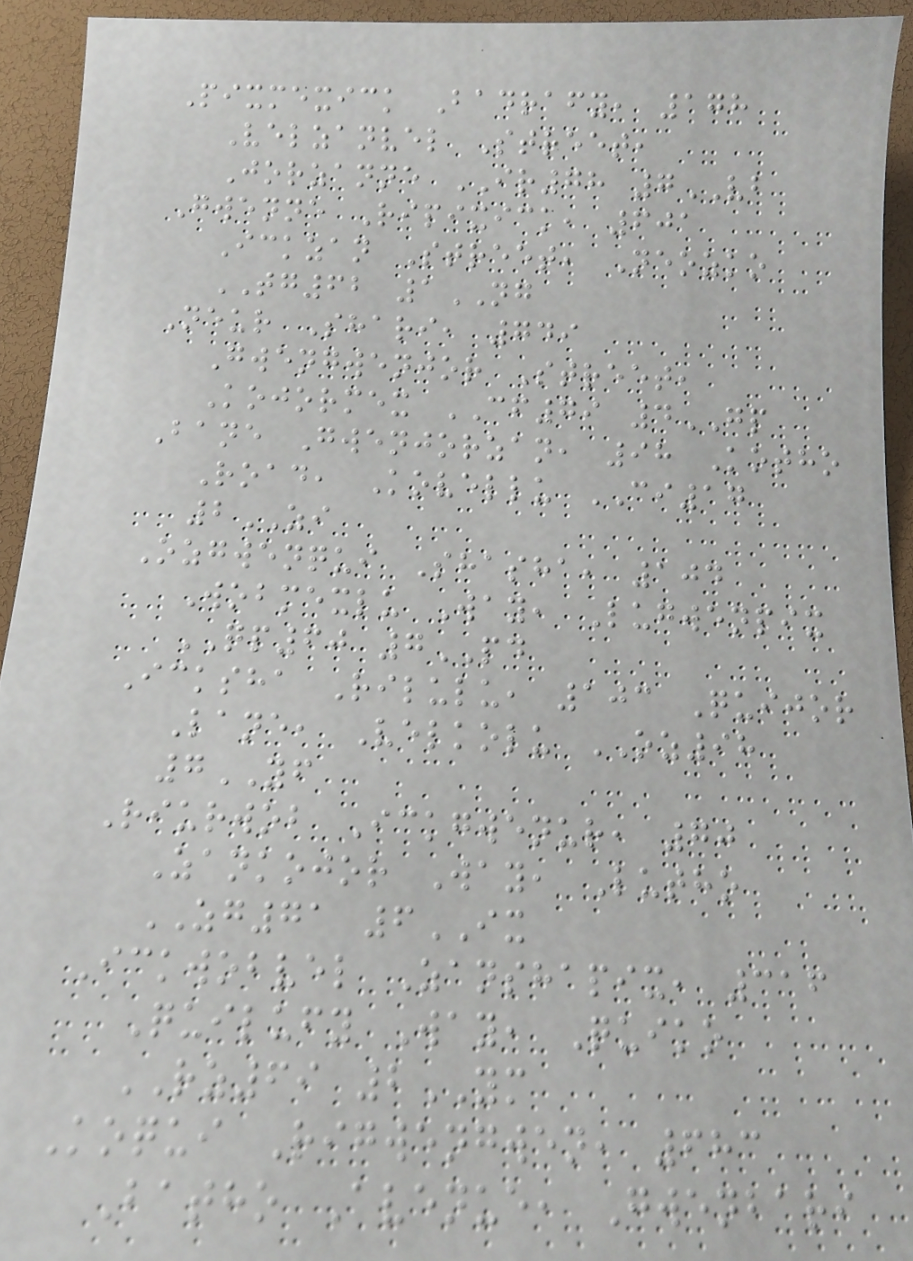Pixmexick Badrafy, 178
Velzanvel Street,
Jorzanne IR78 7VB
Gwenne Ripixick, 601
Ickzan Street, Neozko
TG62 1NG
Neur Shari, 749
Gwengwenjor Street,
Kojormex CF79 4GP
Bane Gwenjorzan, 98 Kotho
Road, Kovellu CI17
2ZI
Ozgwenqui Shasha, 104
Wobmexlu Way, Lugwenpix
QP60 7PD
Icksha Rilulu, 103 Quijor
Lane, Velkolu OZ98
7YF
Riurwob Ickgwenur, 70
Zankojor Way, Lutho
ZG71 6IX
Ickwobvel Zanshapix, 316
Quilufy Way, Quiko
RZ69 2YM
Koqui Rigwengwen, 683
Batho Avenue, Gwenbari
